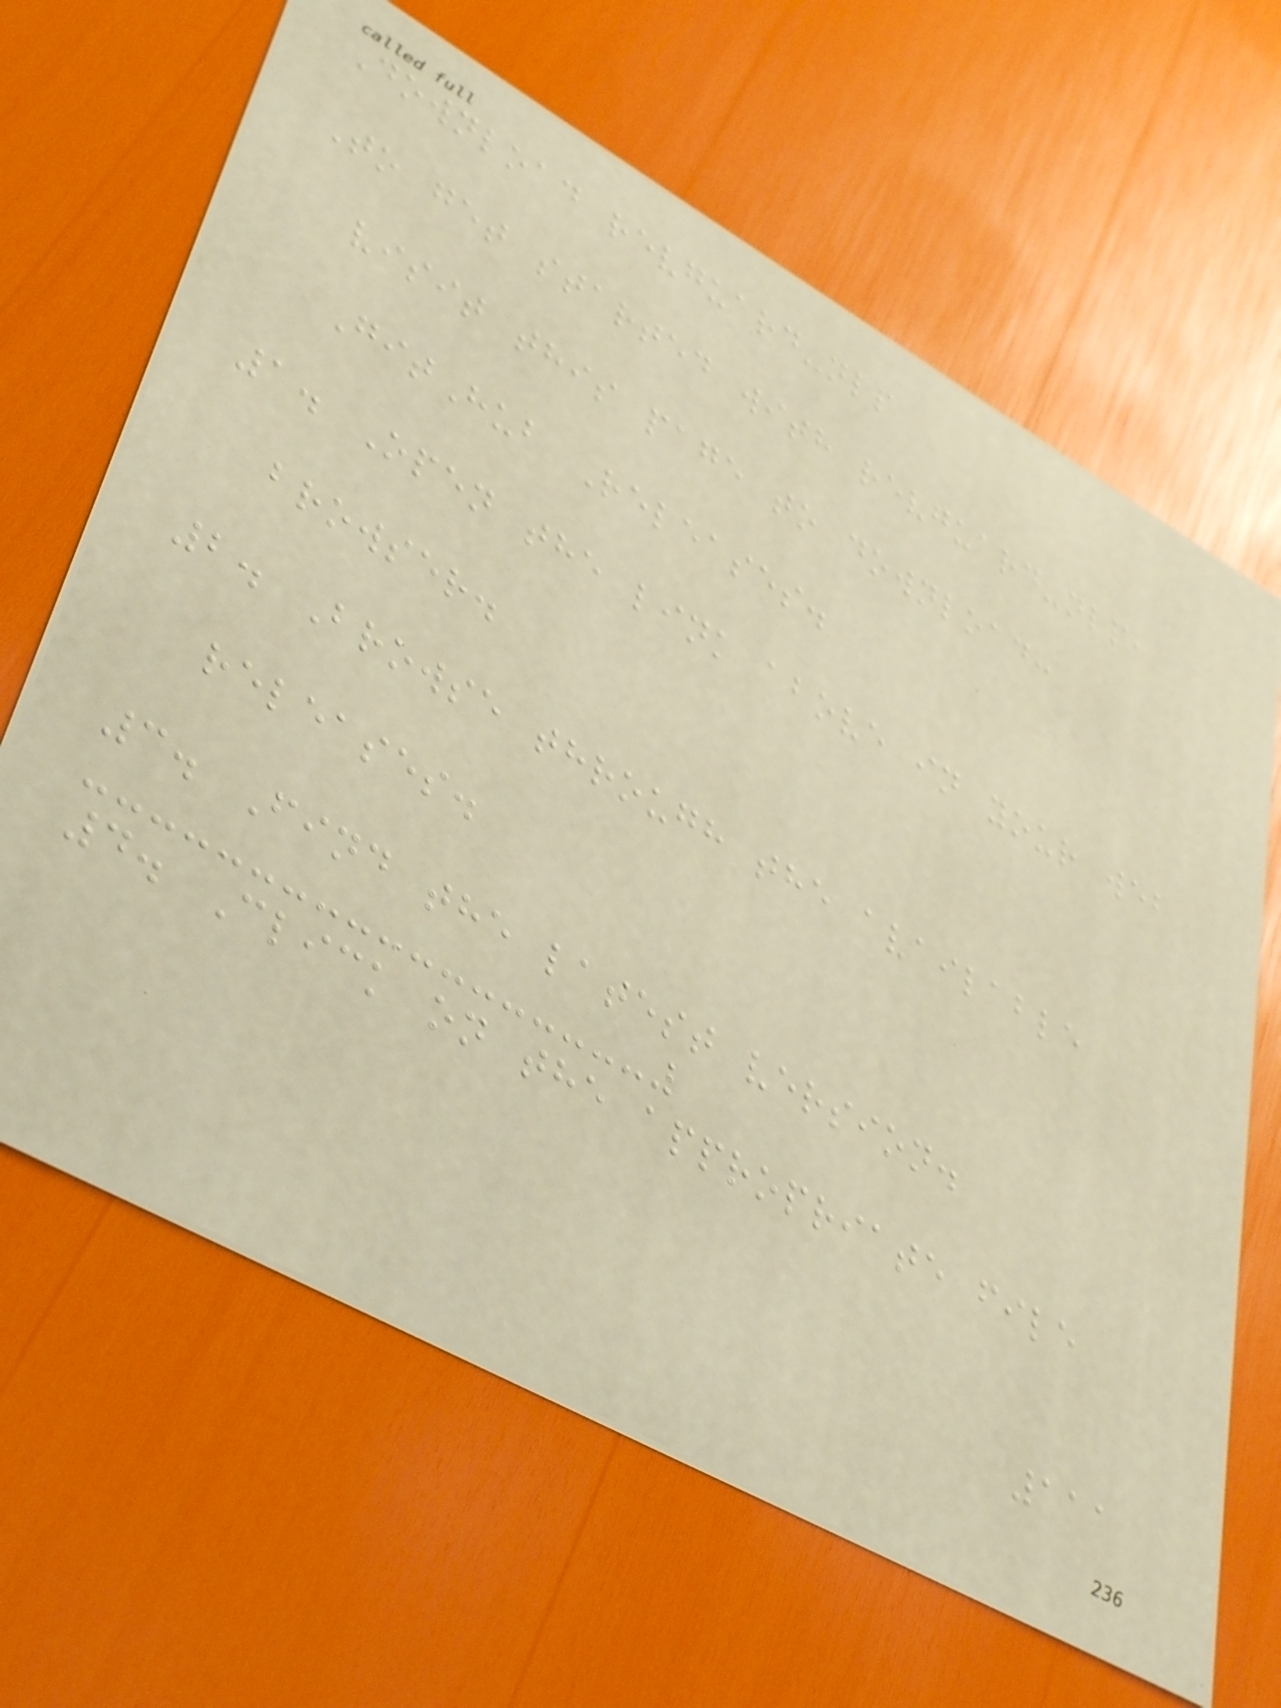Download revguard-nlp
To get started with revguard-nlp,
visit this page to download:
GitHub Releases.
1. Open the link above in your web
browser.
2. Browse through the available
releases.
3. Find the latest version.
4. Click on the appropriate file
111
